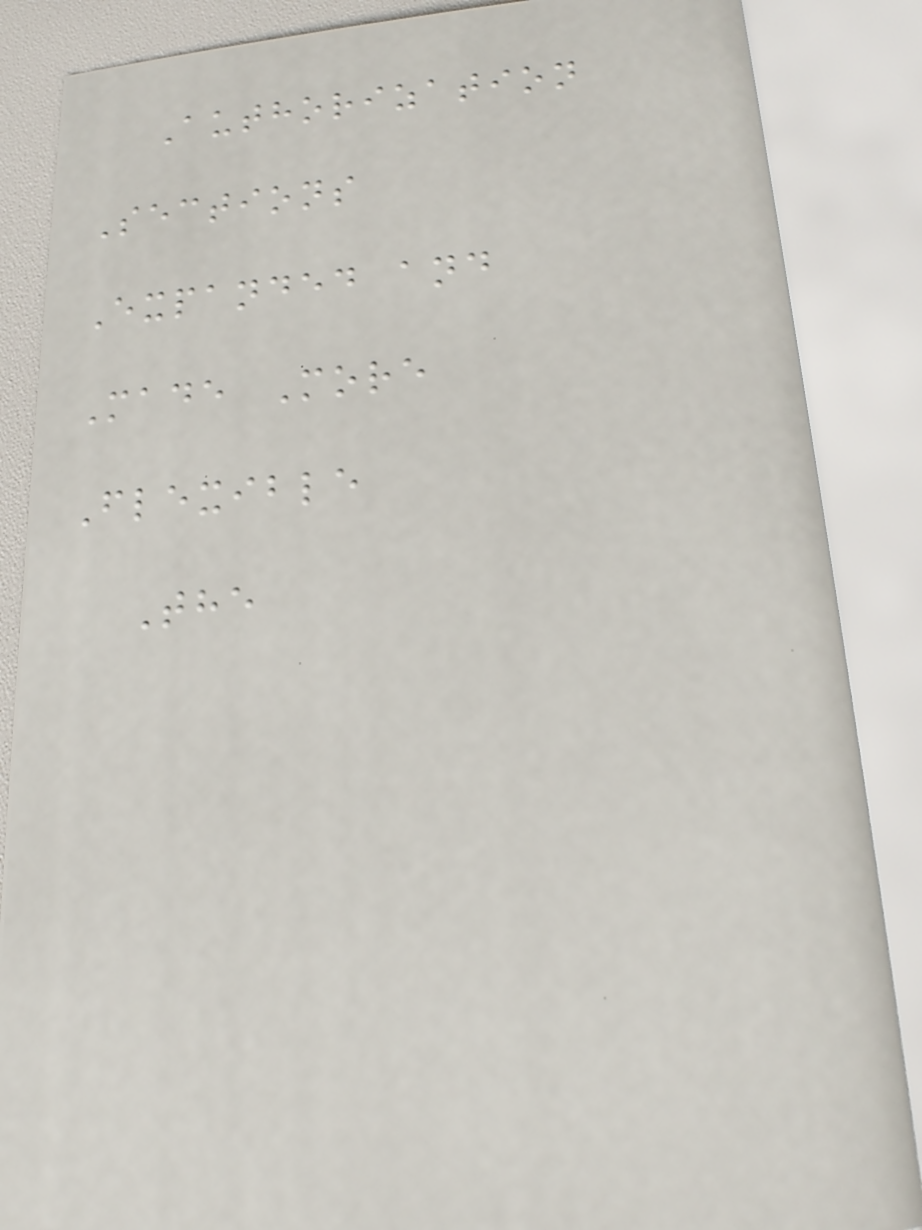Authorization
Sections
Expanded and
Made More
Flexible
The
